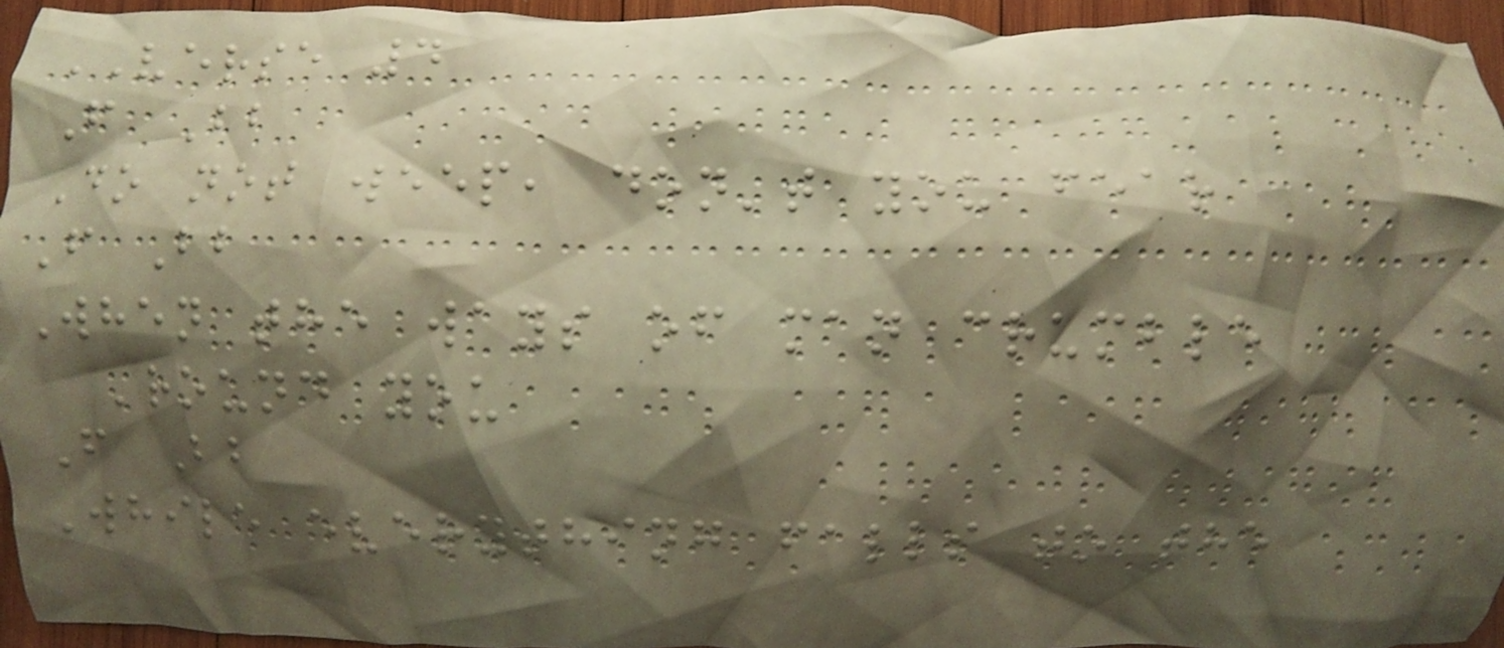VERSE 4
F Bb
Do not weep, don't you fear
F Bb
When the ways of man crumble
'round you
F Bb
While everything falls to the
